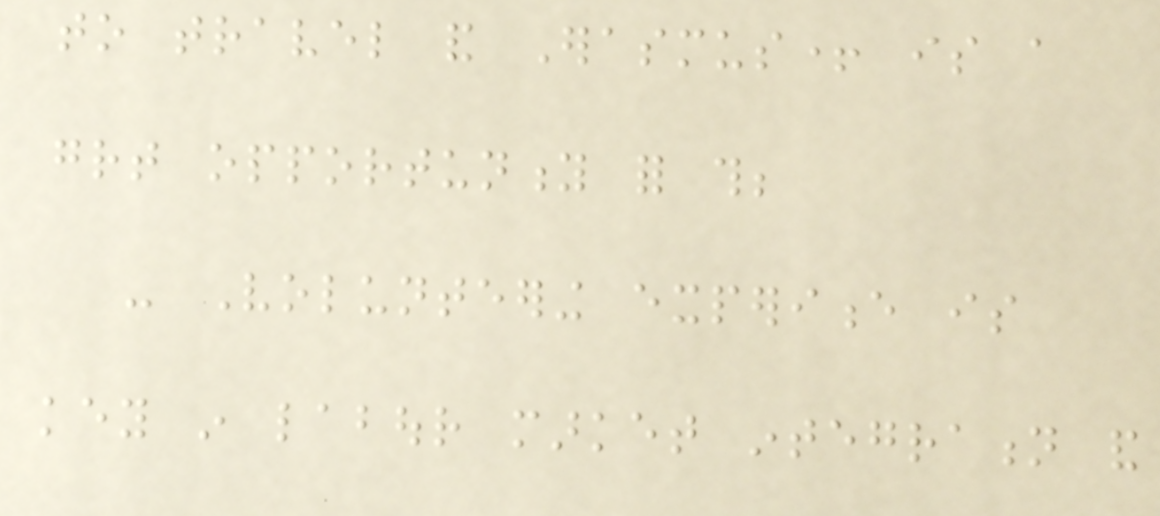to travel and Erasmus+ is a
great opportunity for this;
- Volunteering experience is
key in labour market integration and
